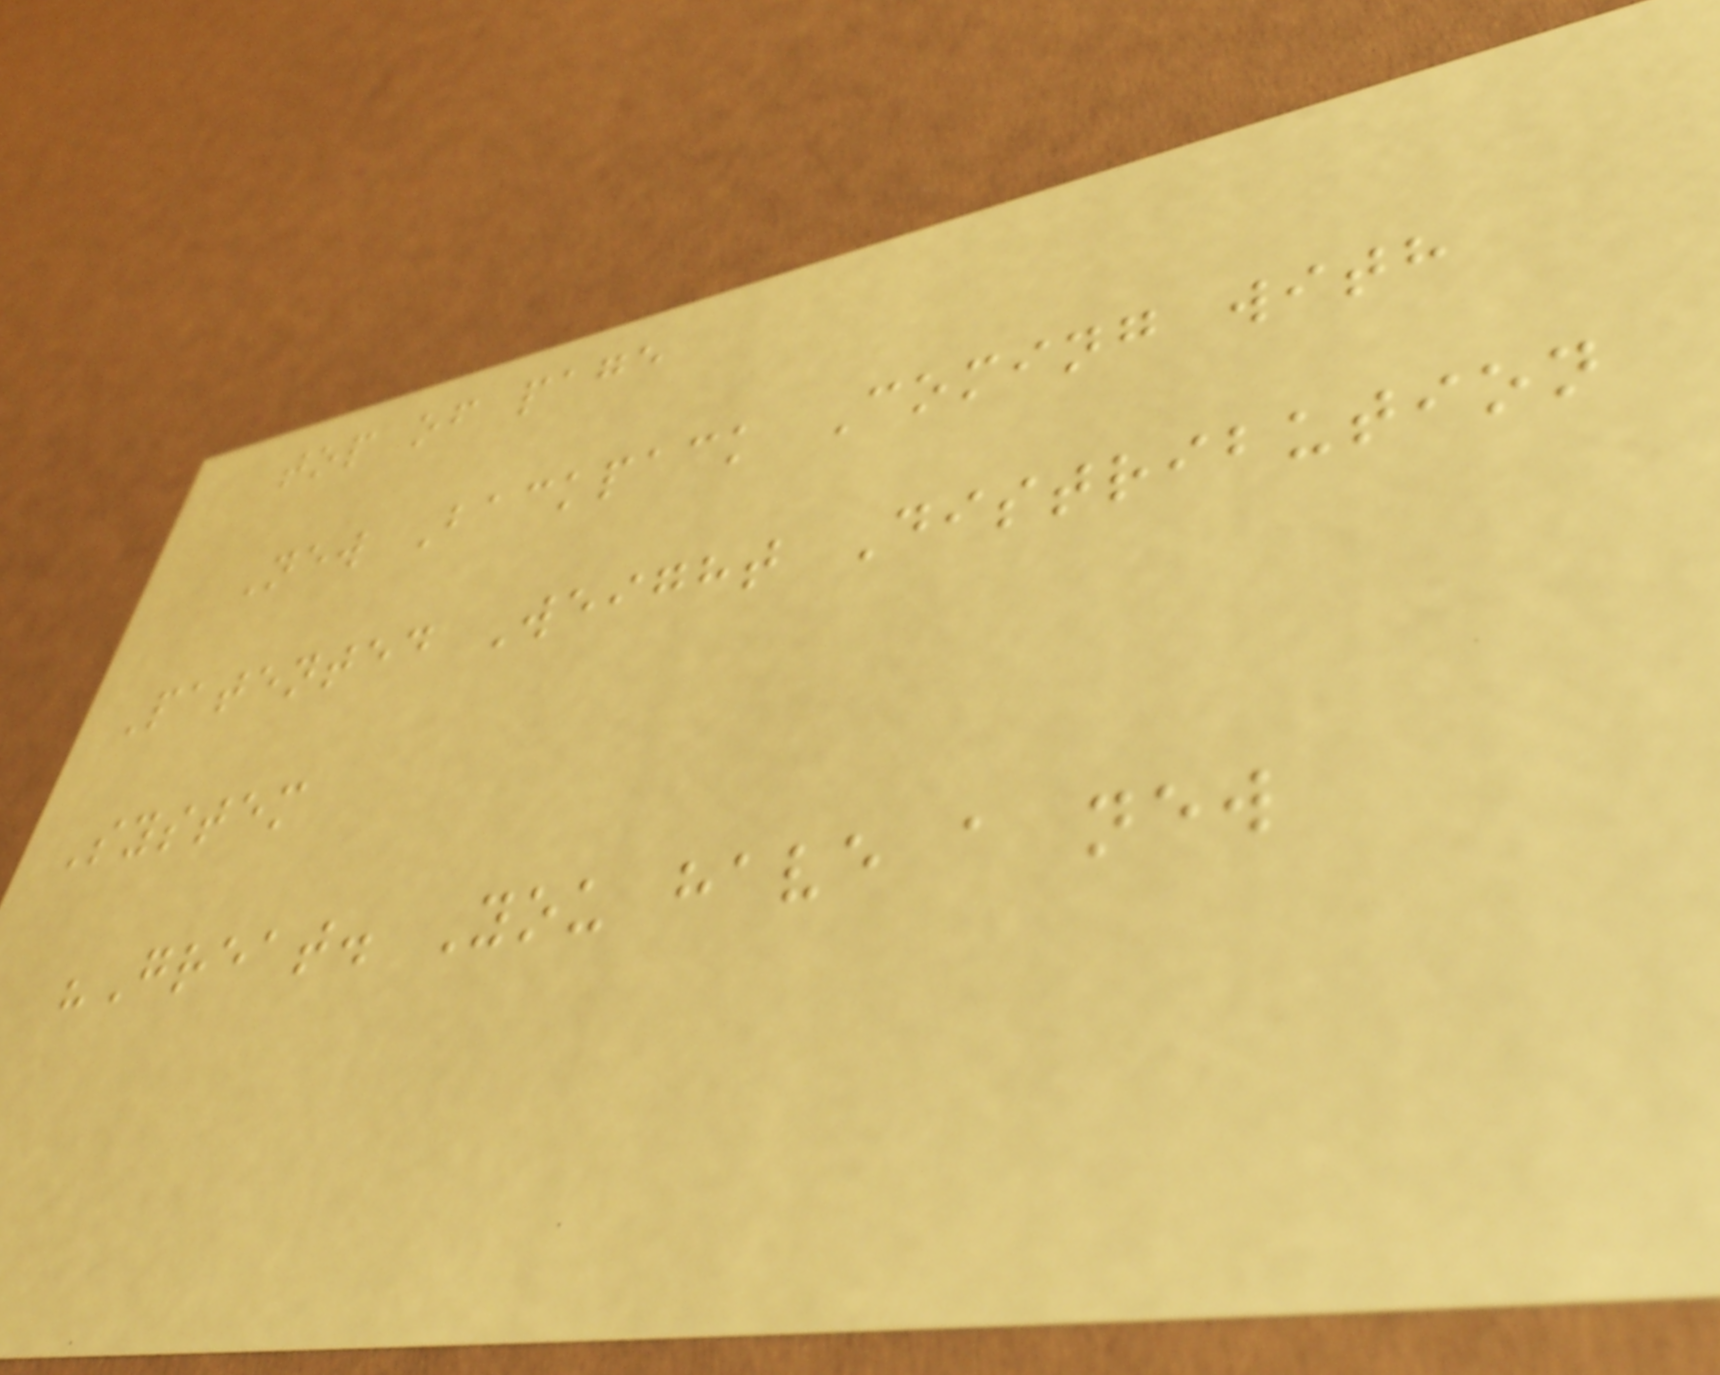top of page
New Backpack Coming with
Patented Weight Distribution
System
"Great. You have a new
